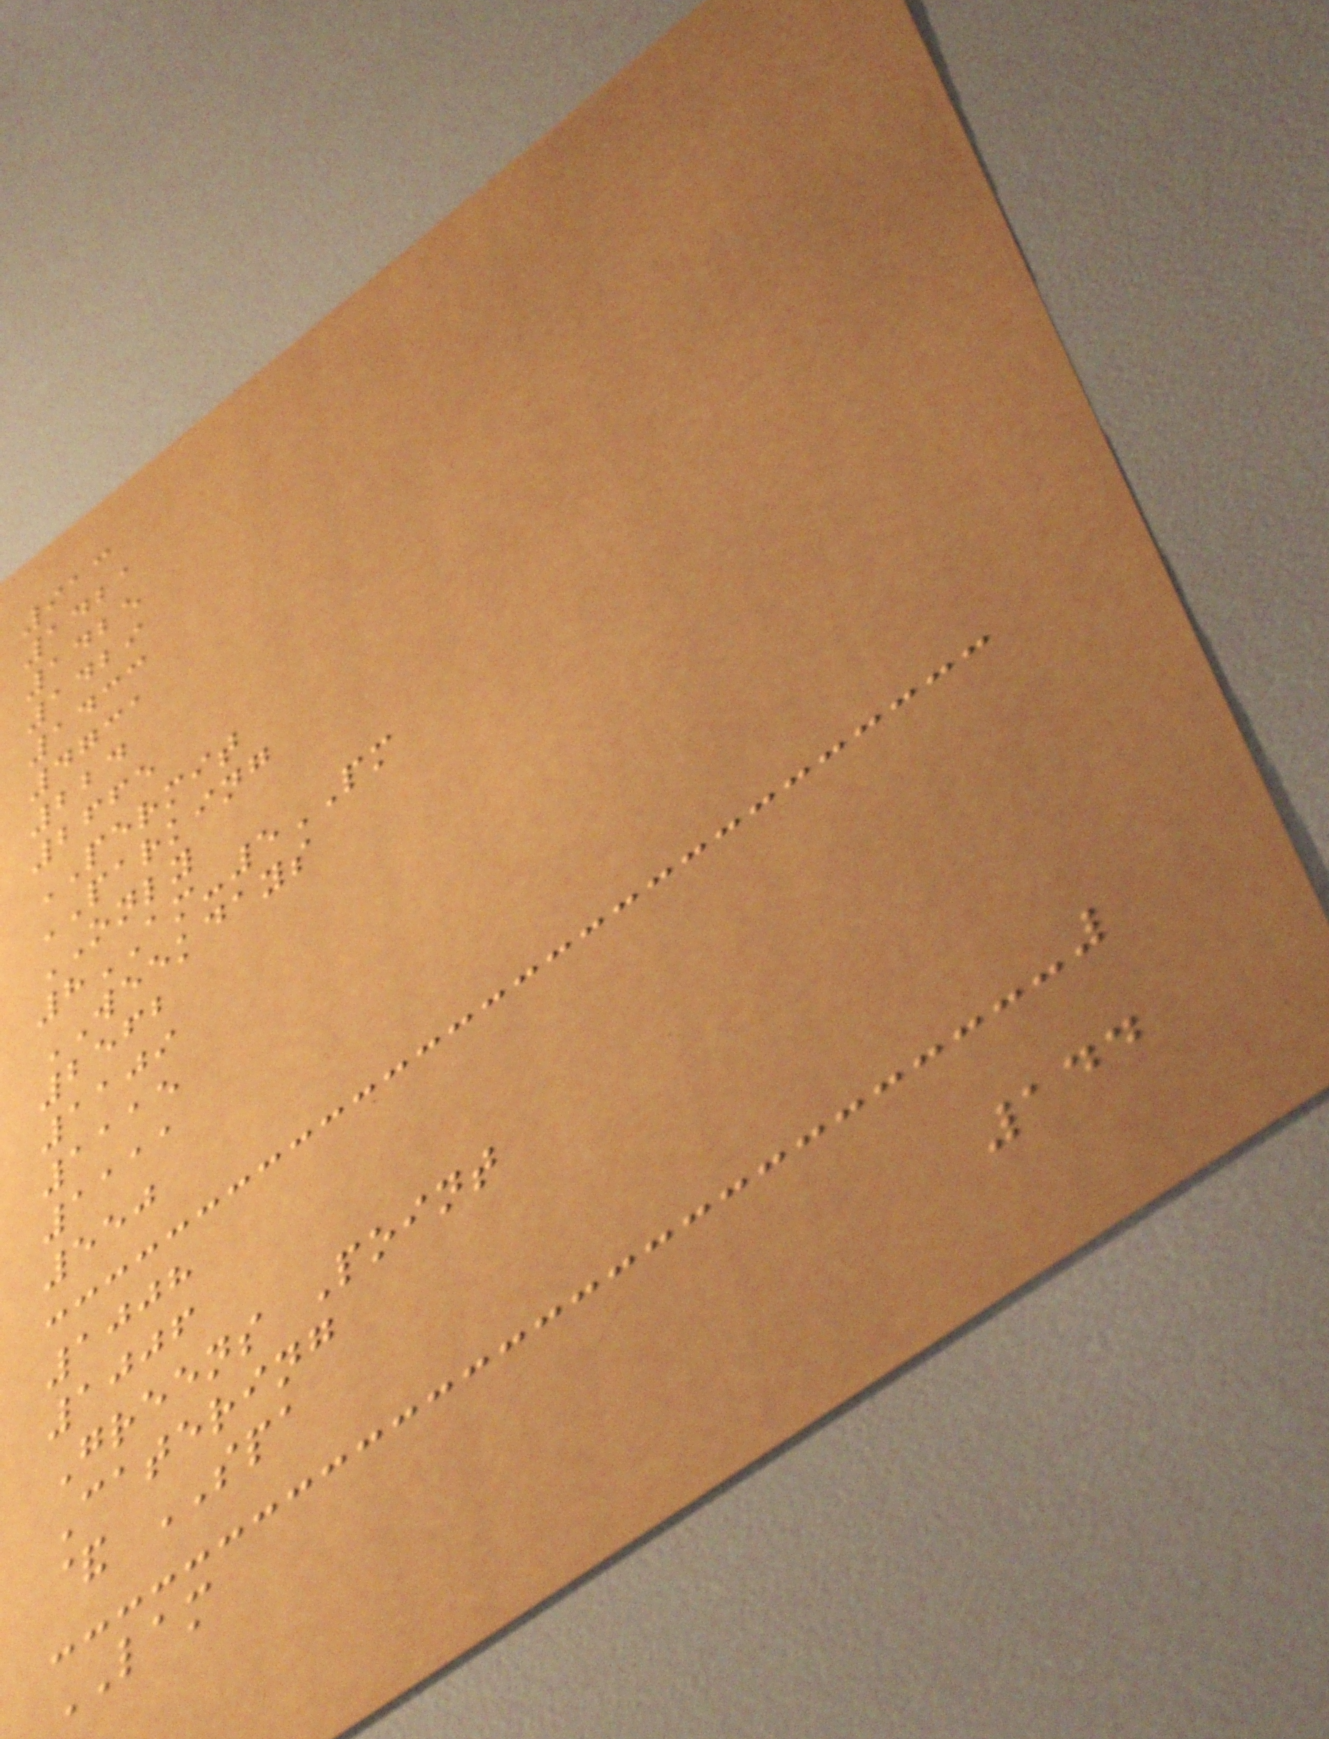913
1421
1425
1429
1433
4731
224
2665
PERMIT
PARKING
ONLY
8AM-5PM
WEEKDAYS
2562
1109
1115
1111
550
1008
1006
Greens Point
Catering
& SPA
LAM
144
